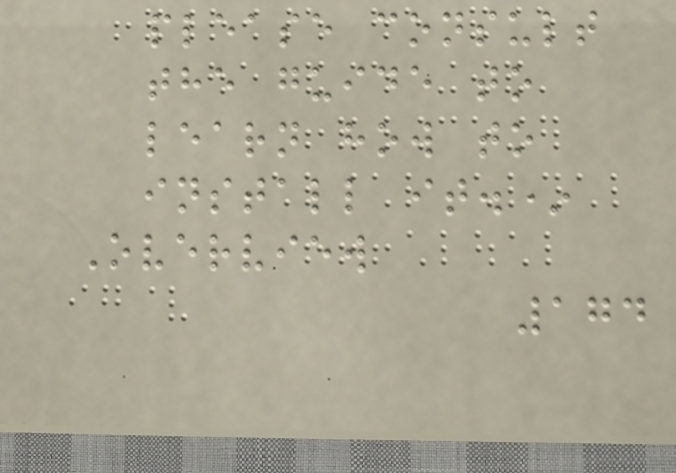please consult
the guide to
learn how to
install it.*
Overview
174
